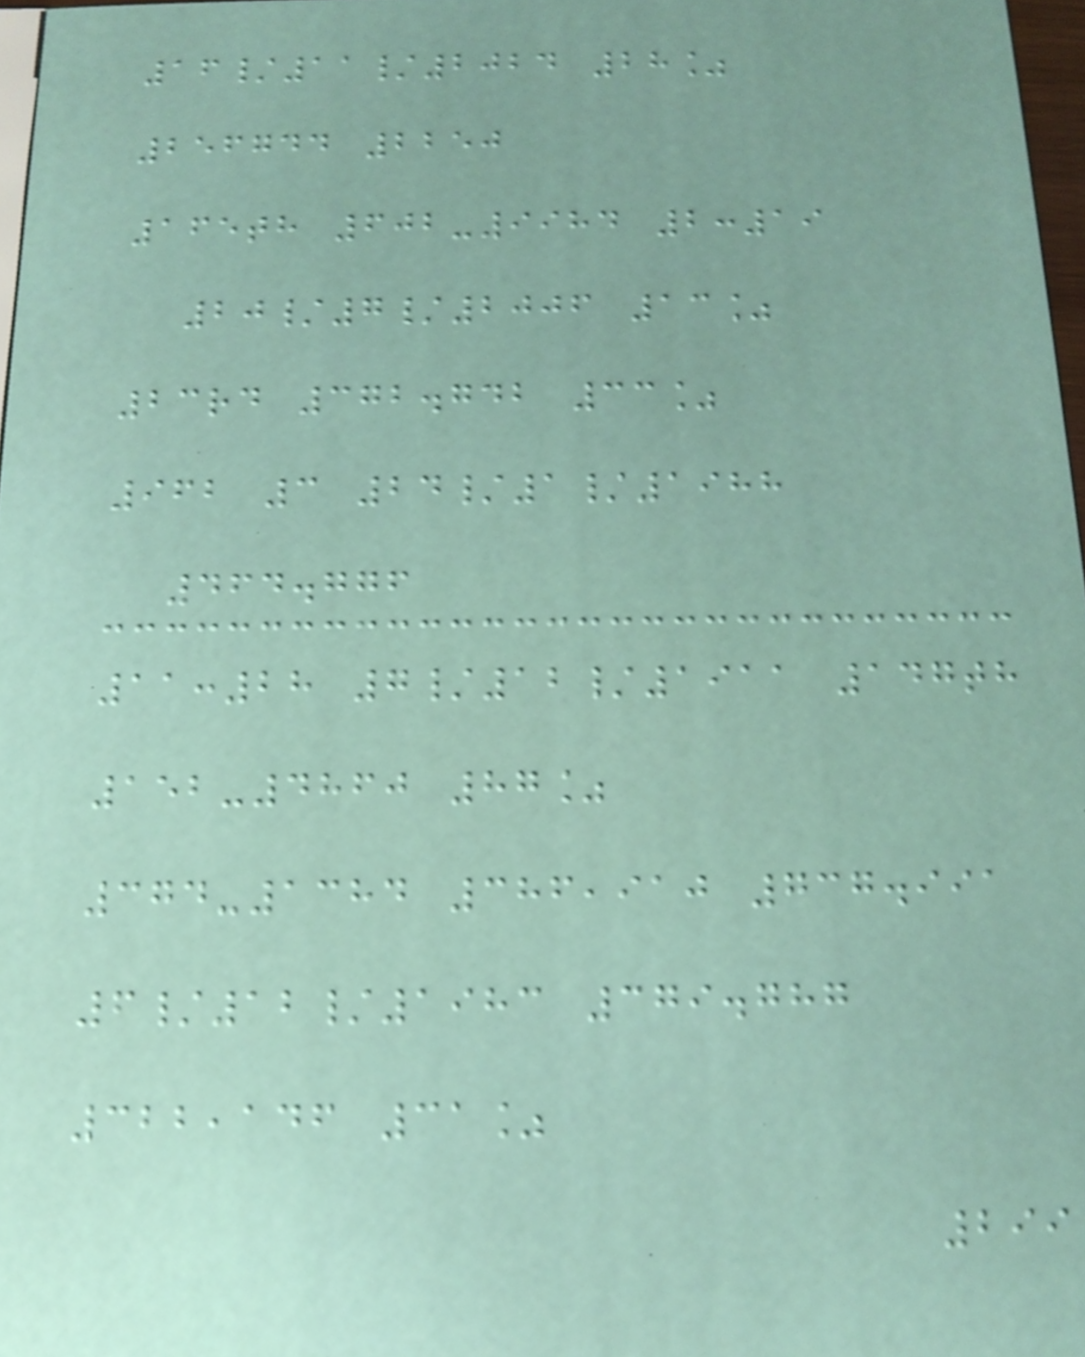16/11/2024 28%
256744 2250
165th 602-9984 2:19
20/7/2006 13%
23rd 372.742 33%
962 3 24/1/1988
464.776
11:28 7/12/1911 147th
152-4860 87%
374-1384 386,910 737.991
6/12/1983 379.787
322,146 31%
299
